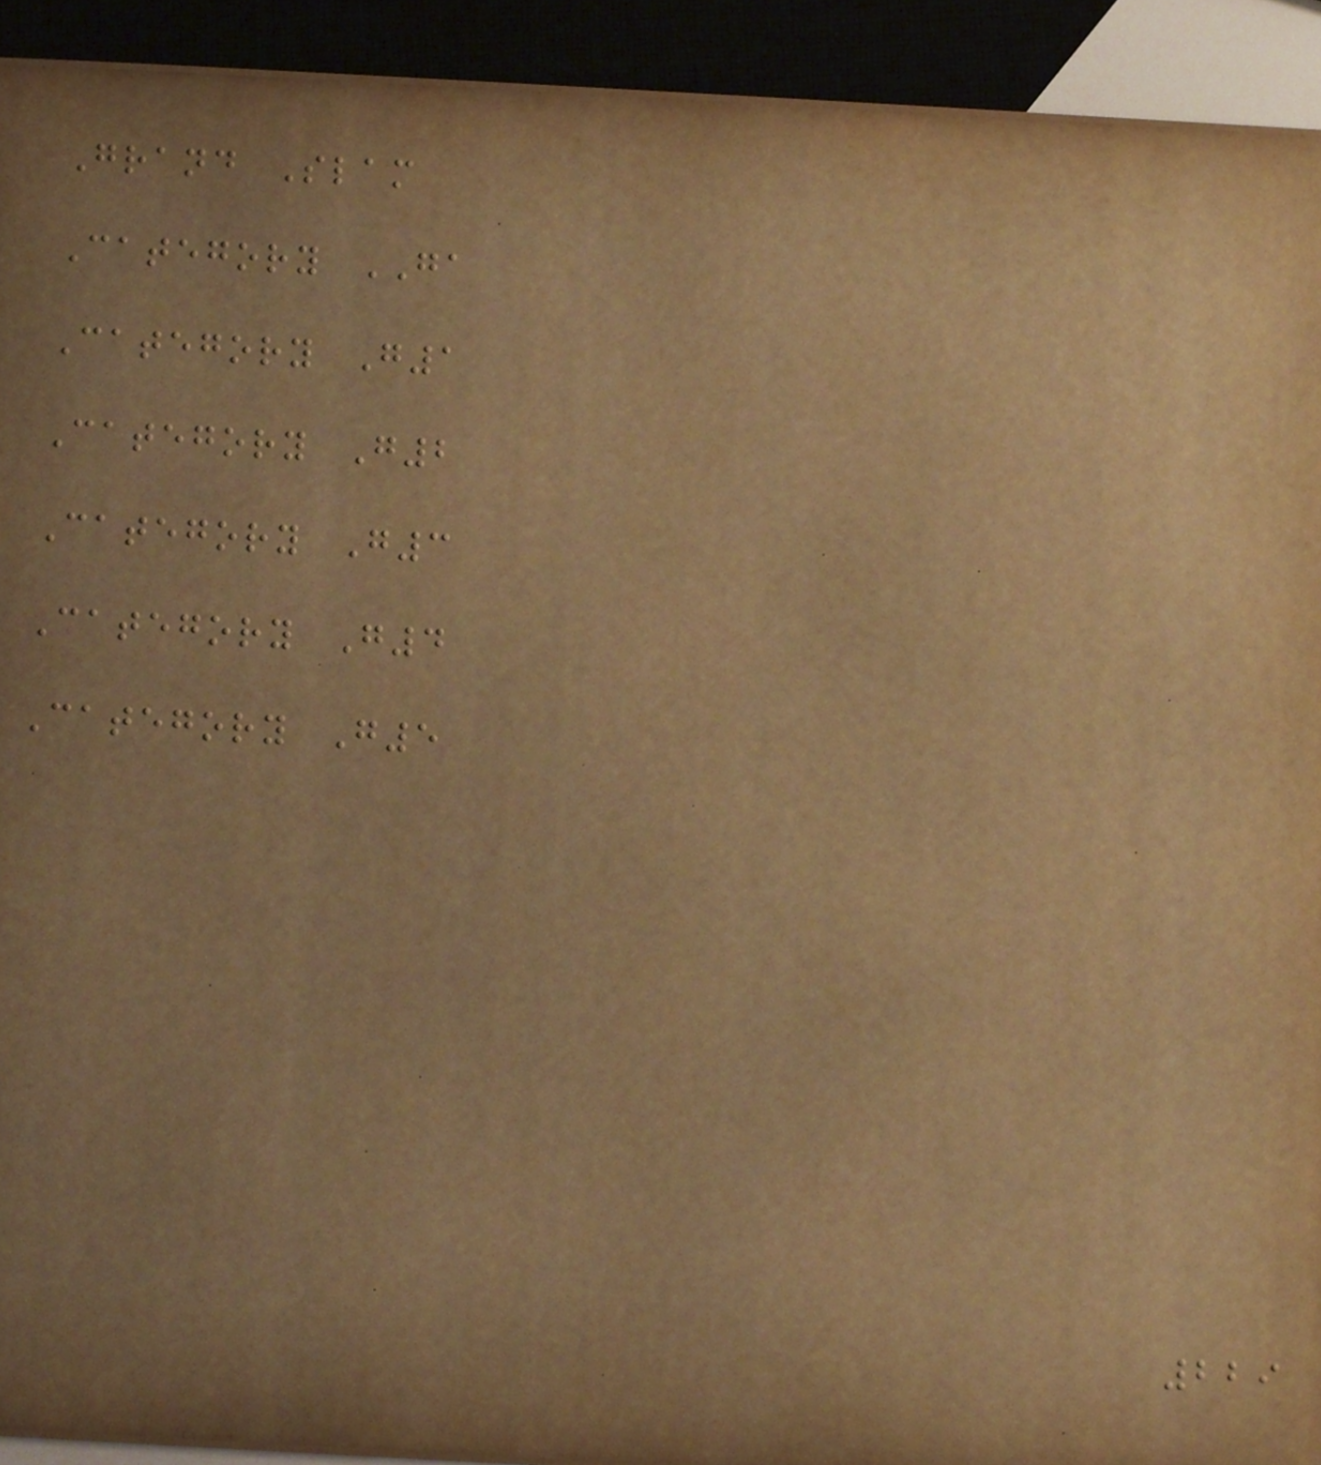Grand Slam
Category GA
Category G1
Category G2
Category G3
Category G4
Category G5
229
